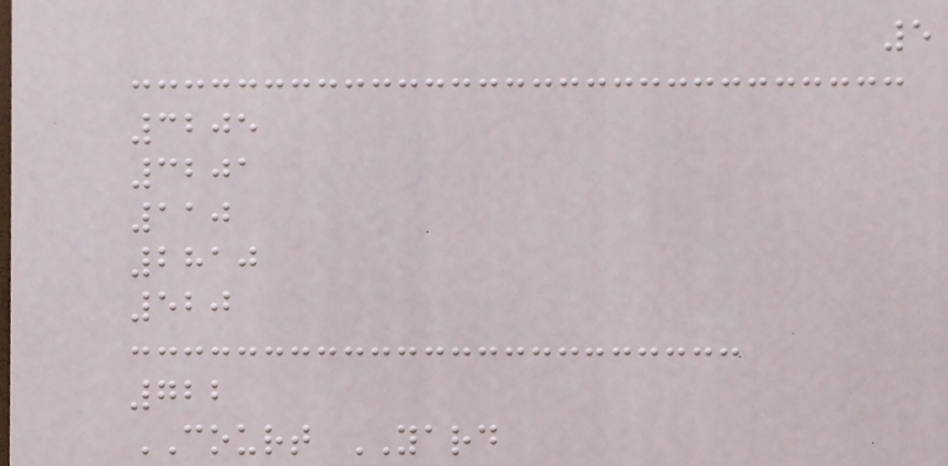5
3205
3201
110
2810
520
722
COURT YARD
